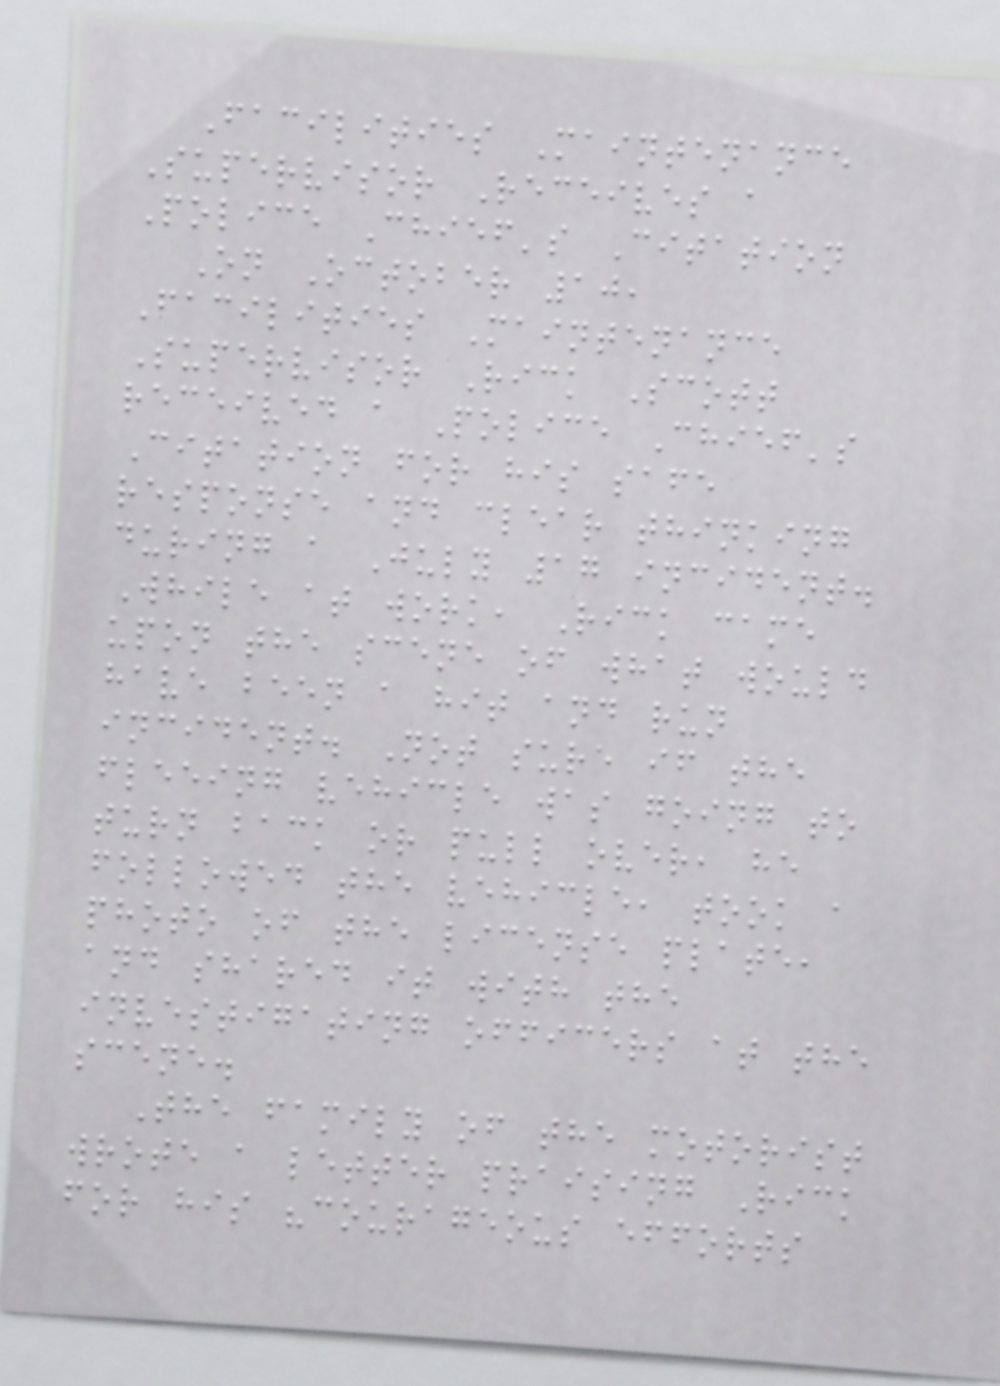Facilities Maintenance
Supervisor Receives a
Police Chief's Citation
On October 10,
Facilities Maintenance
Supervisor Rick Scott
received a Police Chief's
Citation for his safe
response and clear thinking
during a July 17 incident.
While at work, Rick came
upon the scene of what would
have been a hit and run
incident. Not sure if the
fleeing vehicle was going to
turn back or pull over, he
followed the vehicle, took a
photo of the license plate,
and shared it with the
investigating officers at the
scene.
The family of the motorist
wrote a letter praising Rick
for his "courageous efforts
